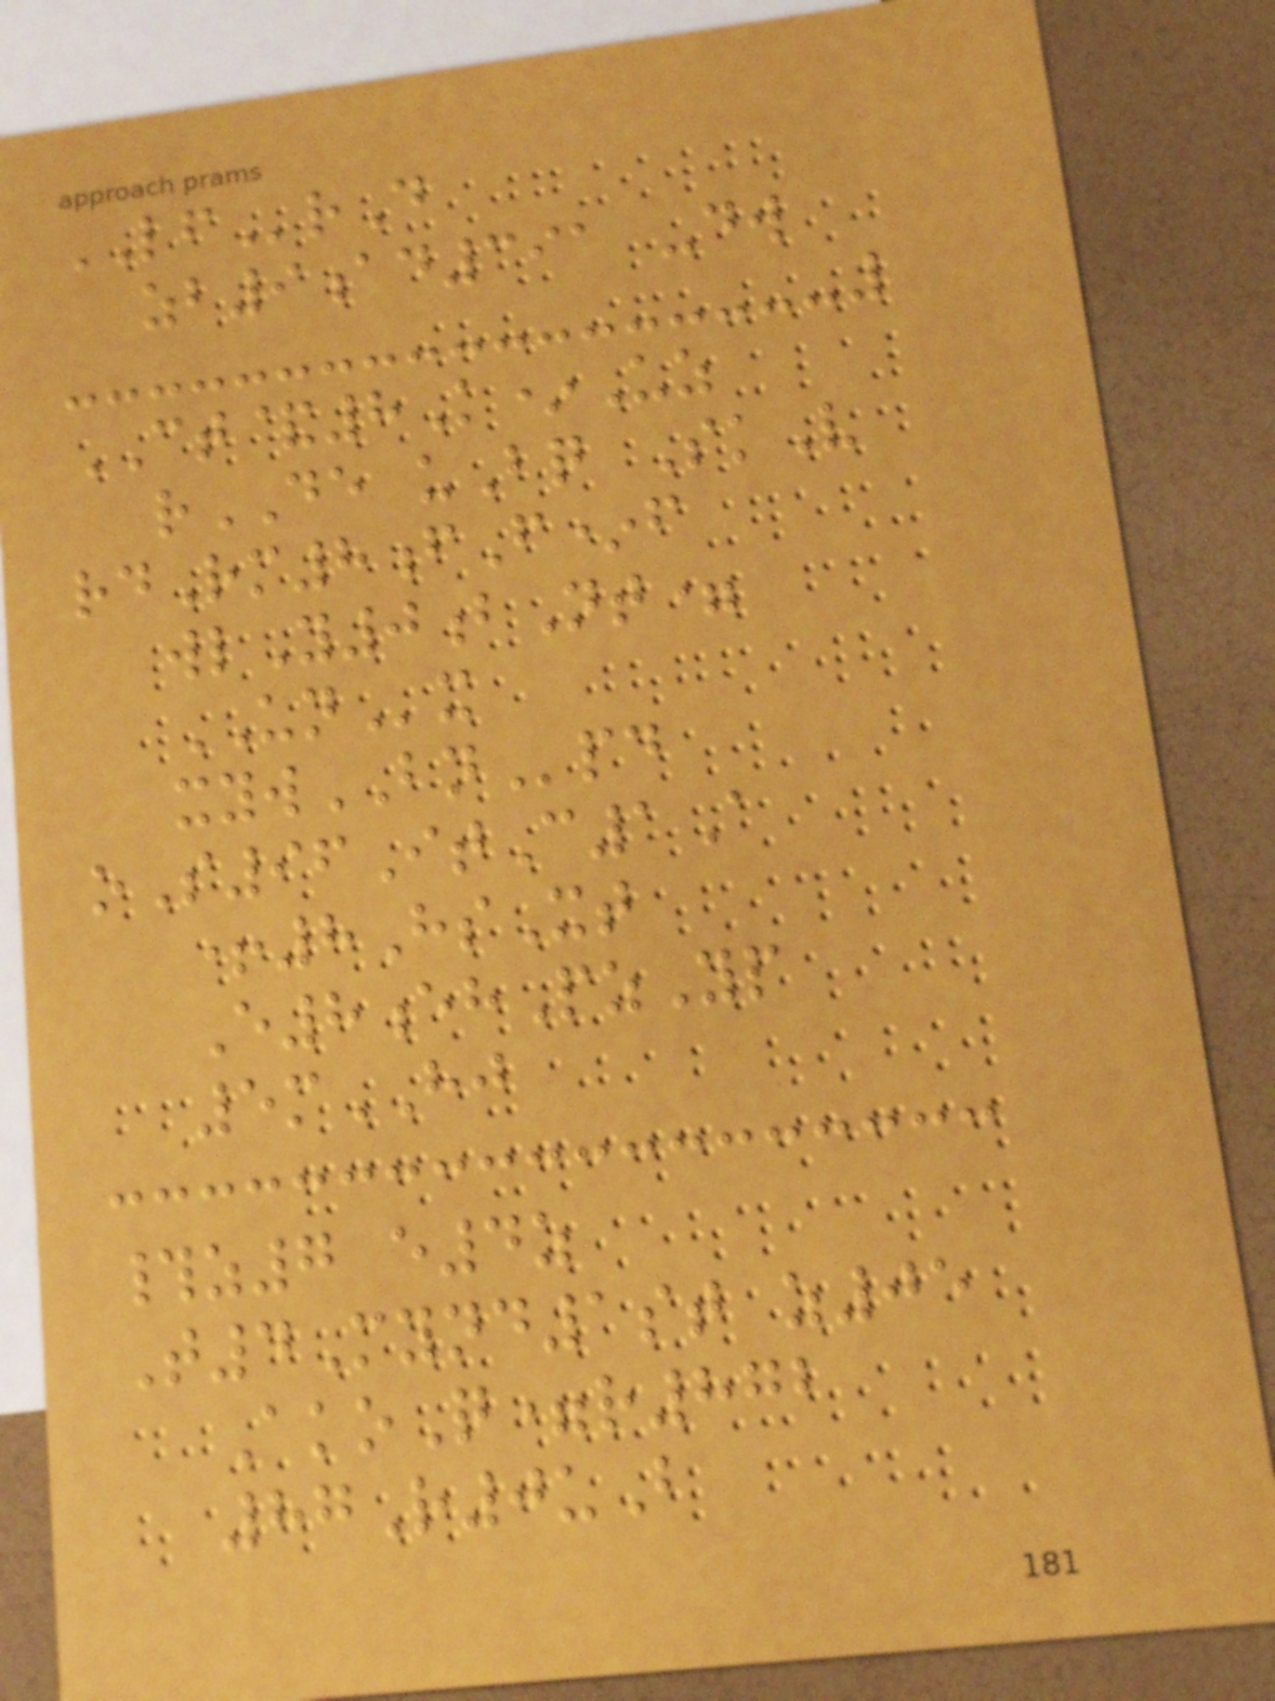LFrD
zb9ad391 -dw
CT&8K*Uz
rDE uBq SkV
rdRm8fF*f
wlY0bNt=
UNx
xywBNpd
oS96ItC1A
+8HsXt
E8ehPzYp
5mHJ
#z7 e4z
T4Mynd1st z05
AkoQ=r872
87R0uB
